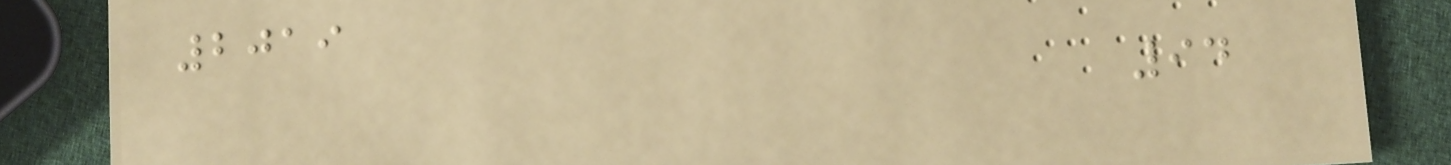2019
94
